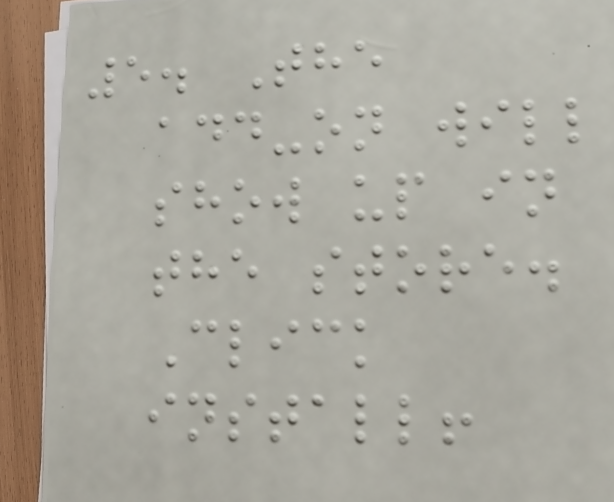5. The
add-on will
show up in
the store.
Click
install!
